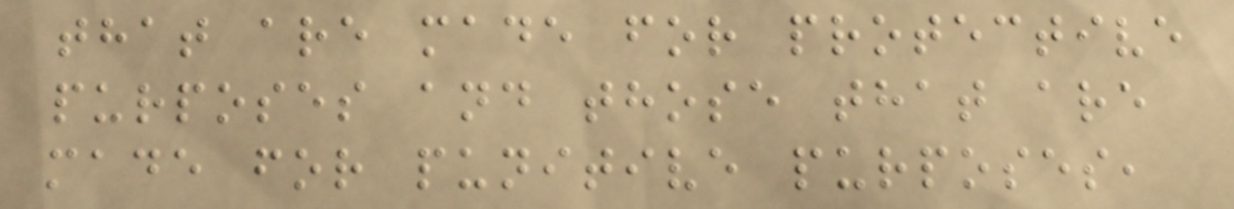that are made for protective
purposes and those that are
made for punitive purposes,
